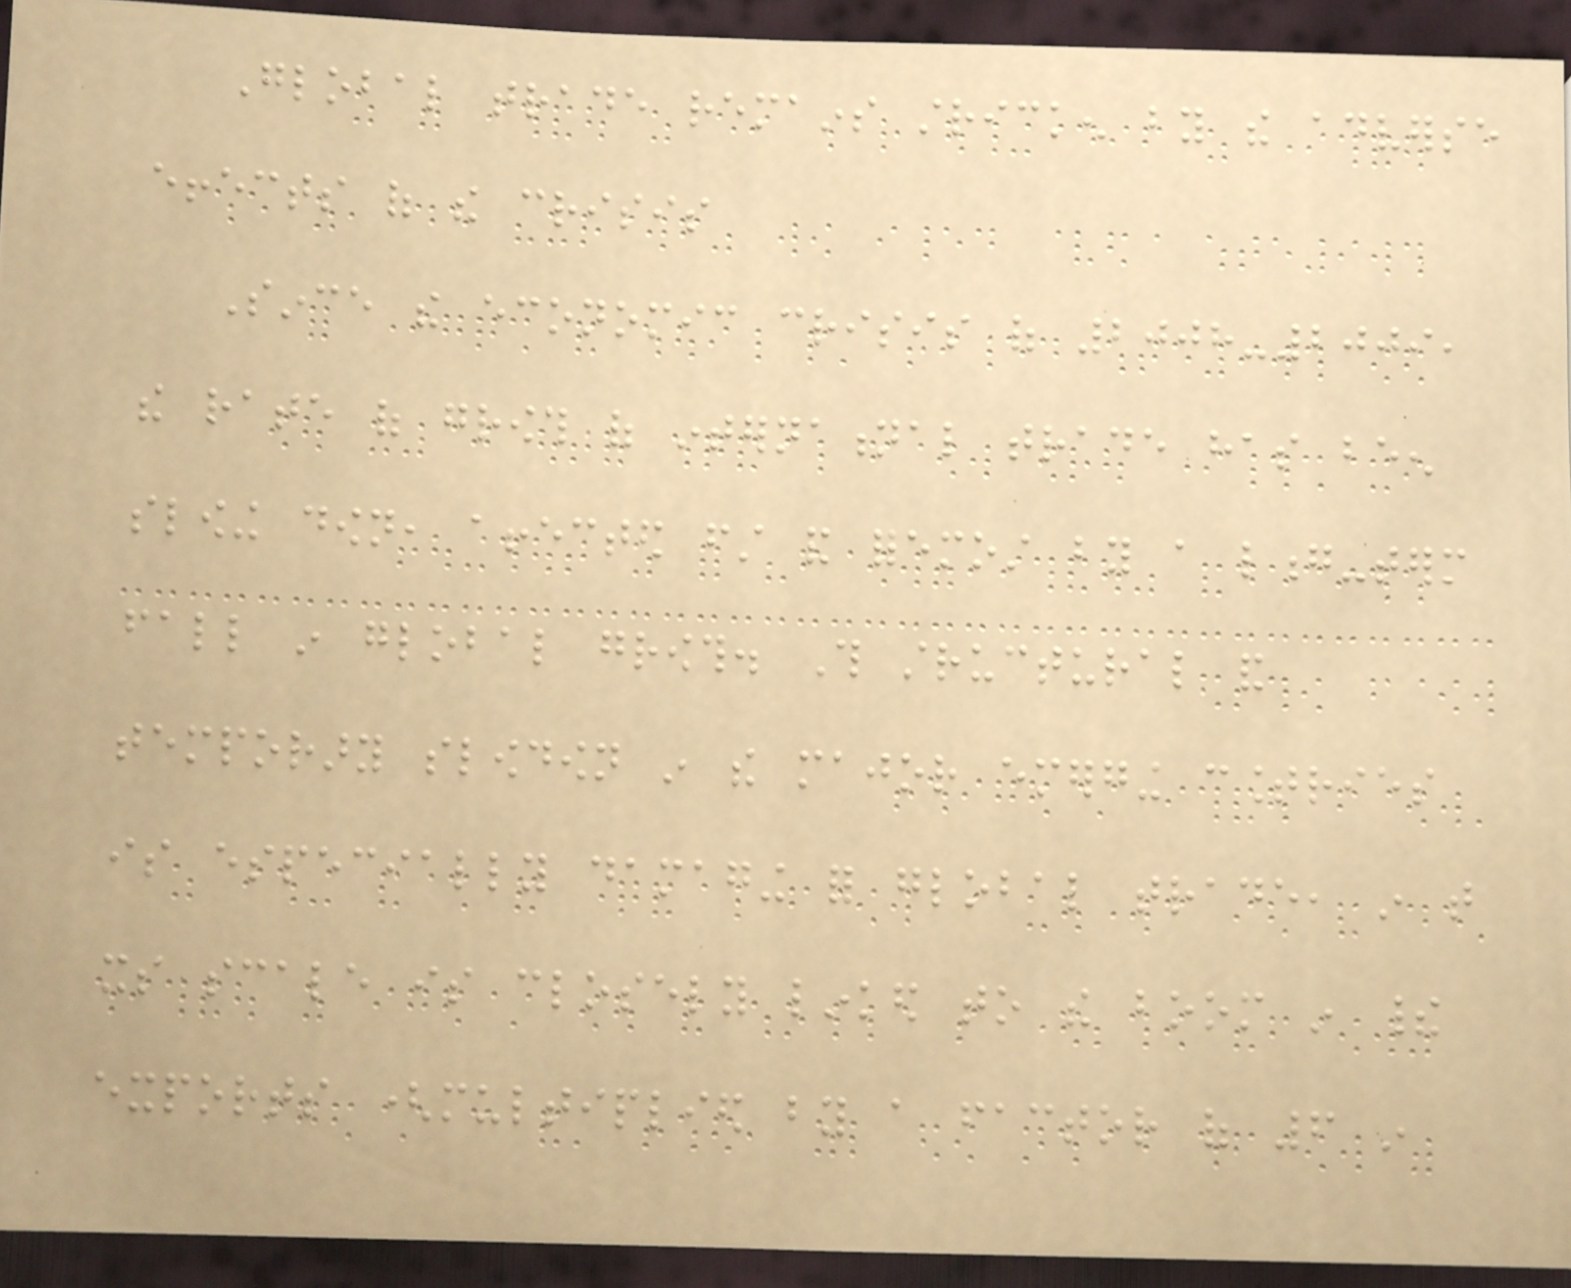Global trade remains stricken by the adverse
effects of the crisis
Since the economic crisis of 2008-2009,
the rate of growth of international trade has been
slowing down, affected first and foremost by a long-term
fall in global growth. This structural and
temporary slowdown in the major emerging countries
is especially damaging for global trade, in that
its scale is closely linked to the boom in their
exports (multiplied by a factor of 6 in
